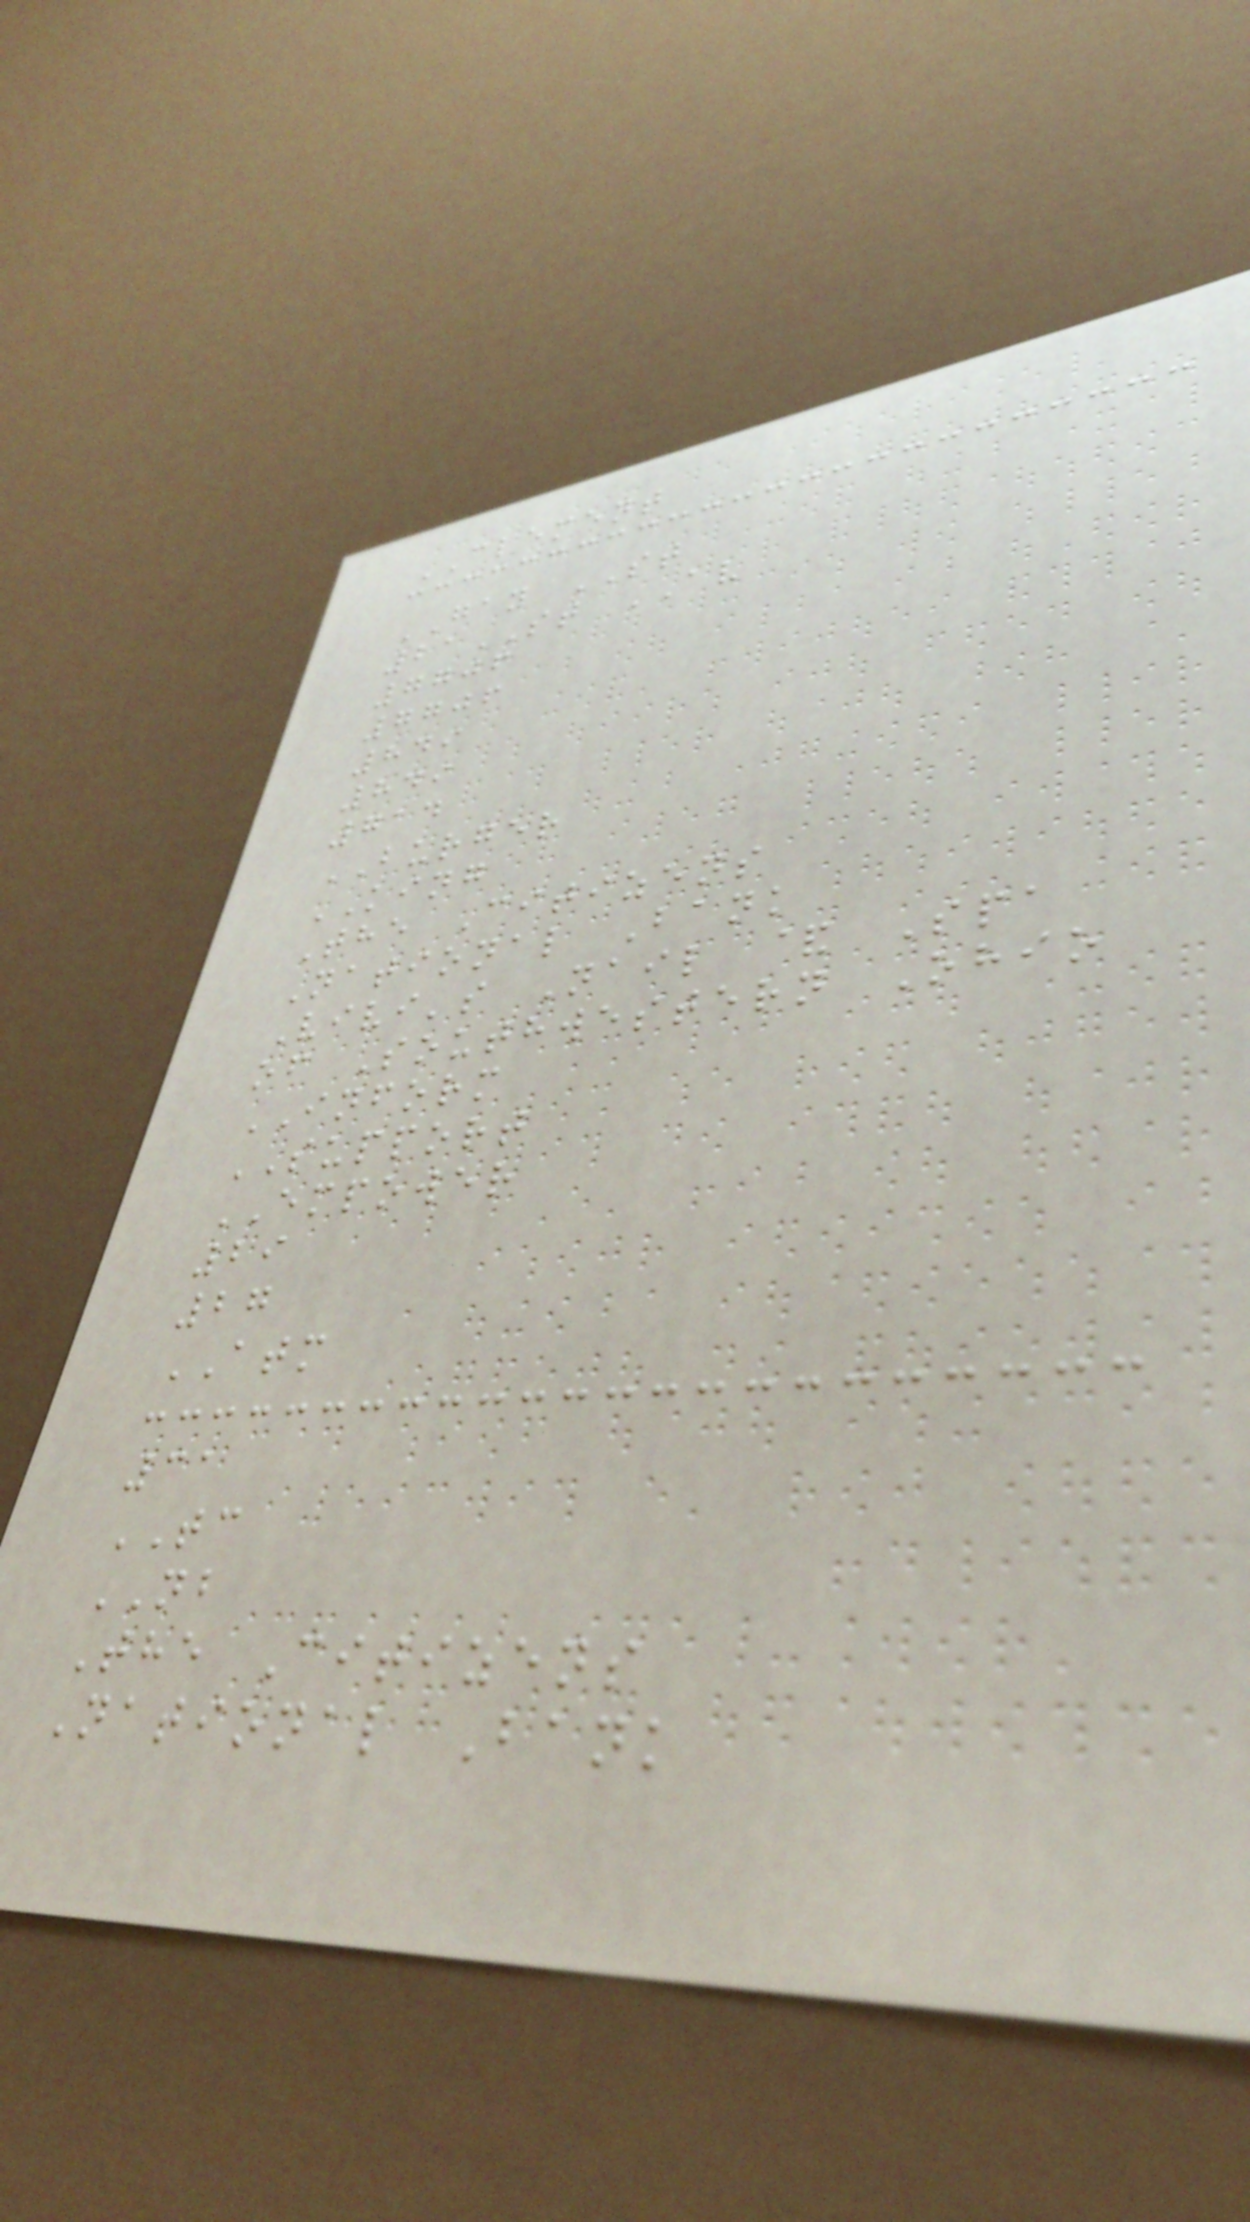CLEMENT
GAY ST
21ST AV
7706
7706
849
849
714
BURGER
KING
The Citizens
National Bank
Vivi's Nail & Spa
of Southwestern Ohio
INFORM
SUPPORT
EMPOWER
29
27
ATM
31
TC
NB
The Citizens
National Bank
